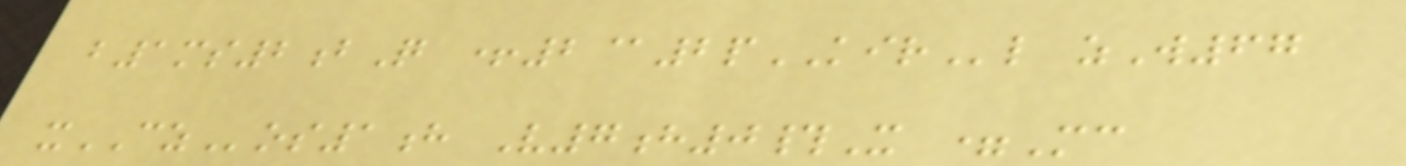b1ms2bQ +2@2pKIRl zW67
xCZos1h V7h0#X =Mc
